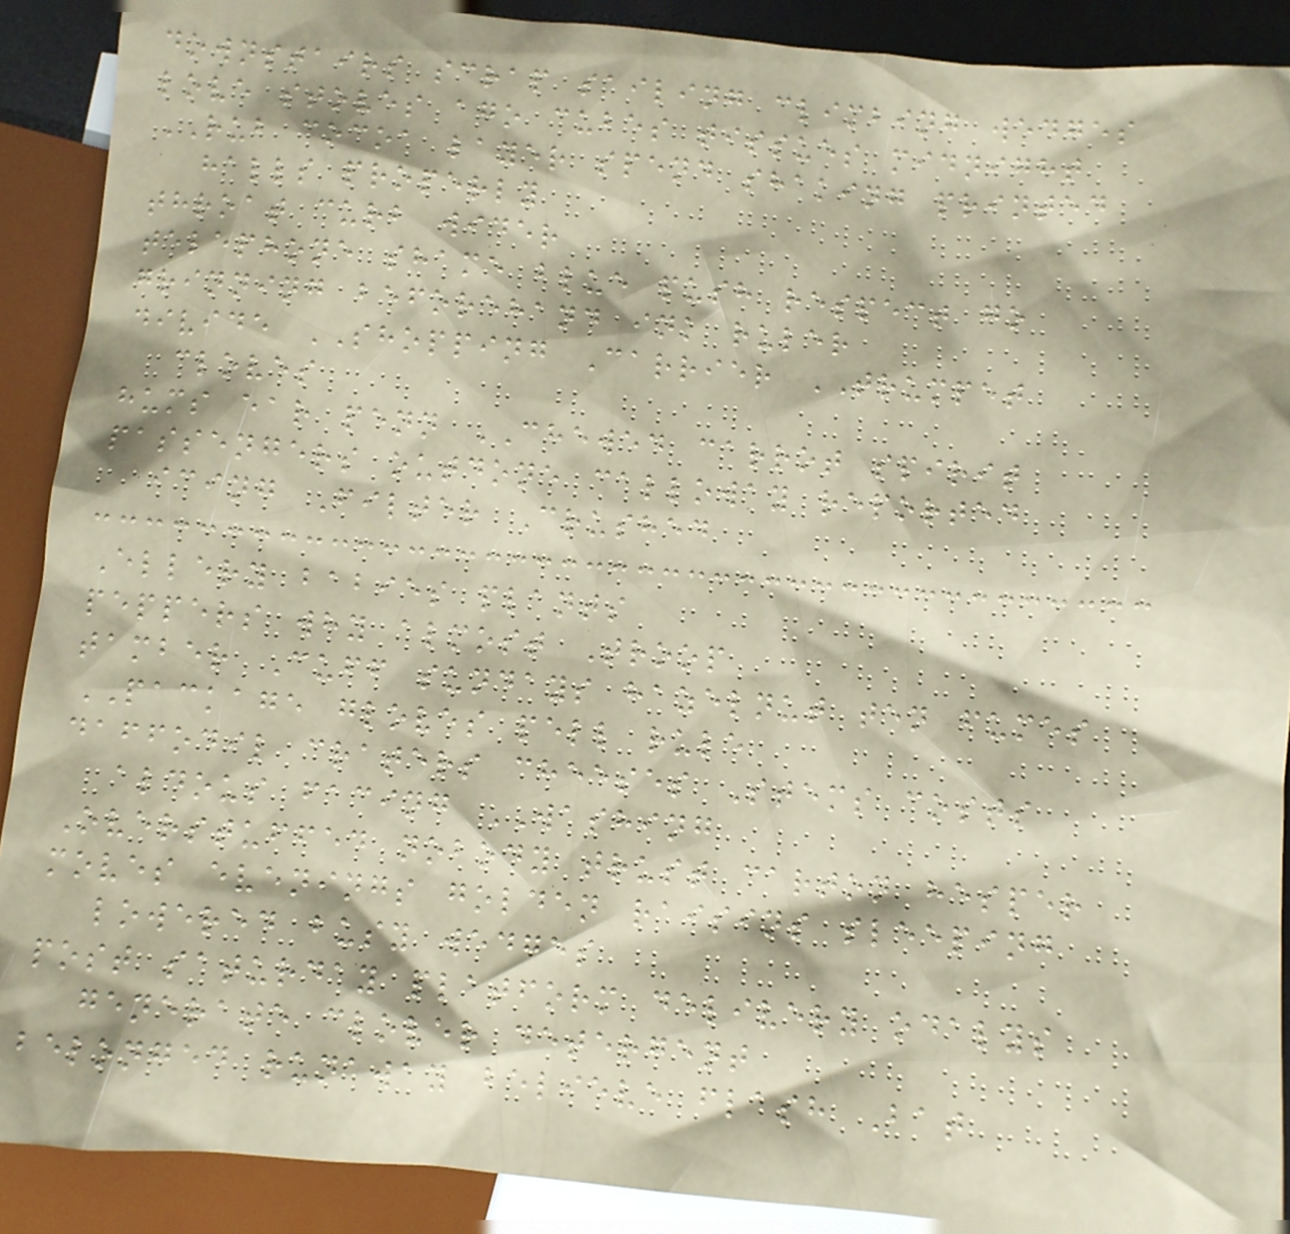downstairs scrap sailing climbing wedges
love stoves ago cubes tissues midnight
RUB cocoa layer spend shaking printed
halls properly
throat curb wider
telephone shame blue push respect go
grinning beforehand ink ruler
divide SHOPPING Carrier TRUMPET
cloves
hums ear penn CHEWED carrot spirit
passengers outdone calloway reported
icing Filter Crushed
Ellery babies plants
peppers why almost Troop
tamber Cuff sundays hazelnut ten fumes
PACKAGE gloves pell rule
daffodil craters cheeses Stems costs
aldous facing WASHING
Overstuffed nobody trust carton hesper
moves evenings golden raisins sleeping
lowered busy wedges
post saturday platform delivery odalys
generate clover detergent
belonged runaway believe flash Bat
